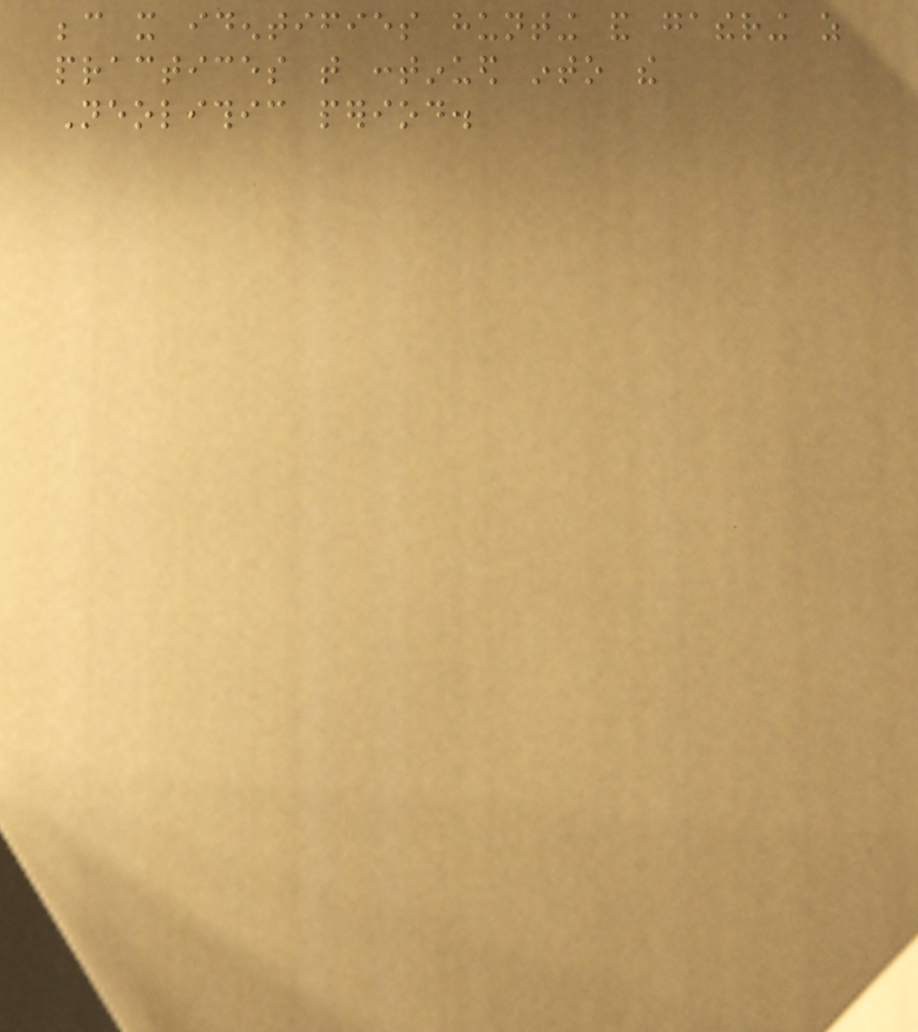because it identifies hunting and gathering as
practices that continued into the
Neolithic period.
